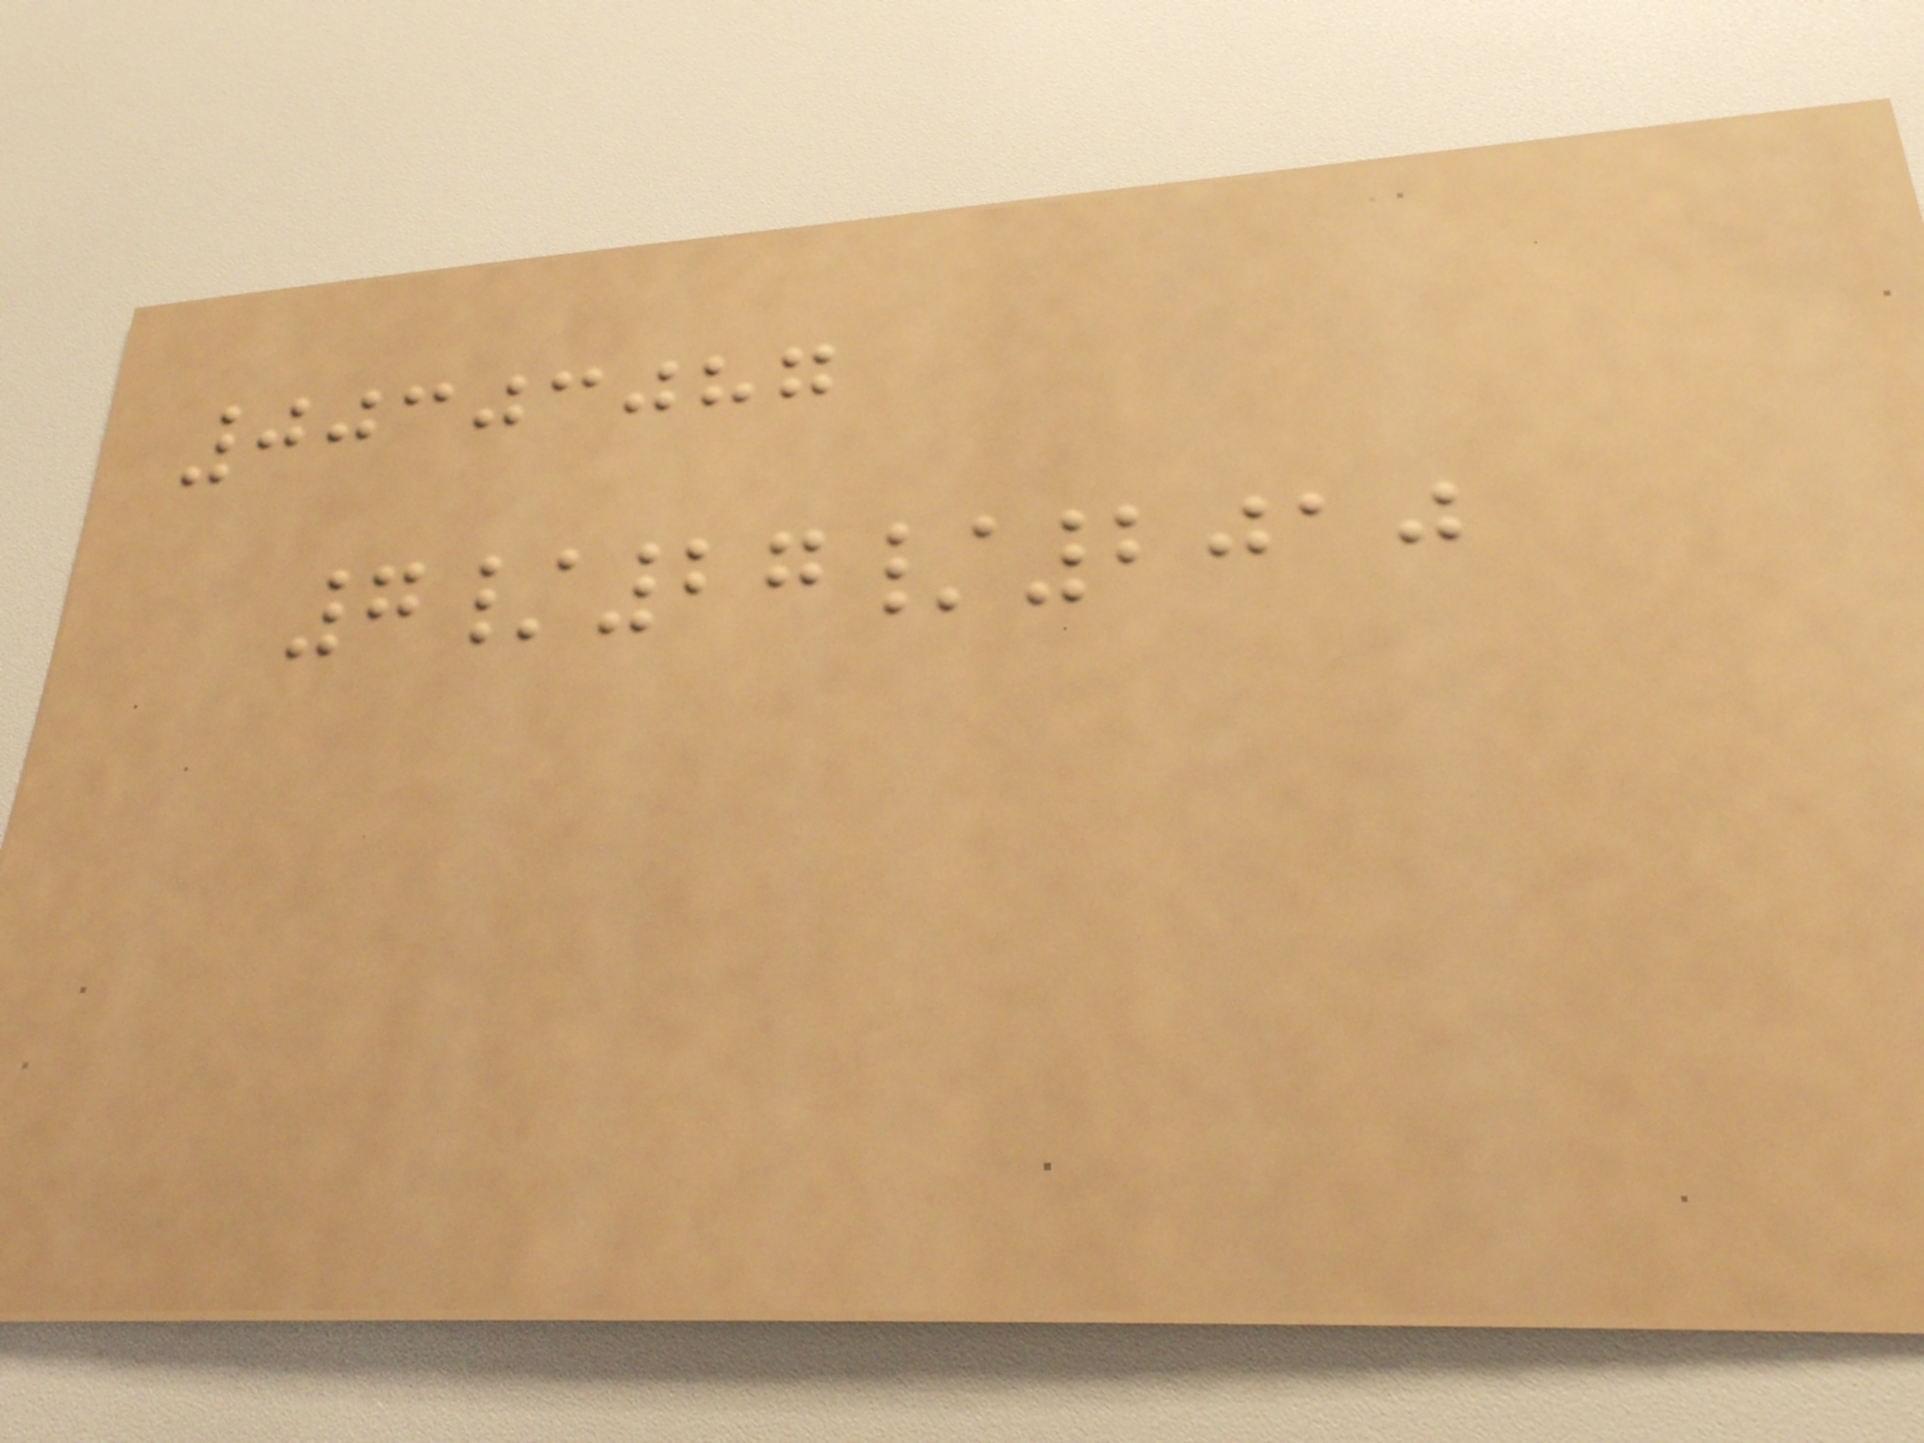00303087
7/27/2010
